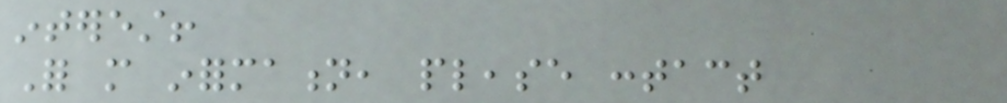interest!
For more information, please contact
